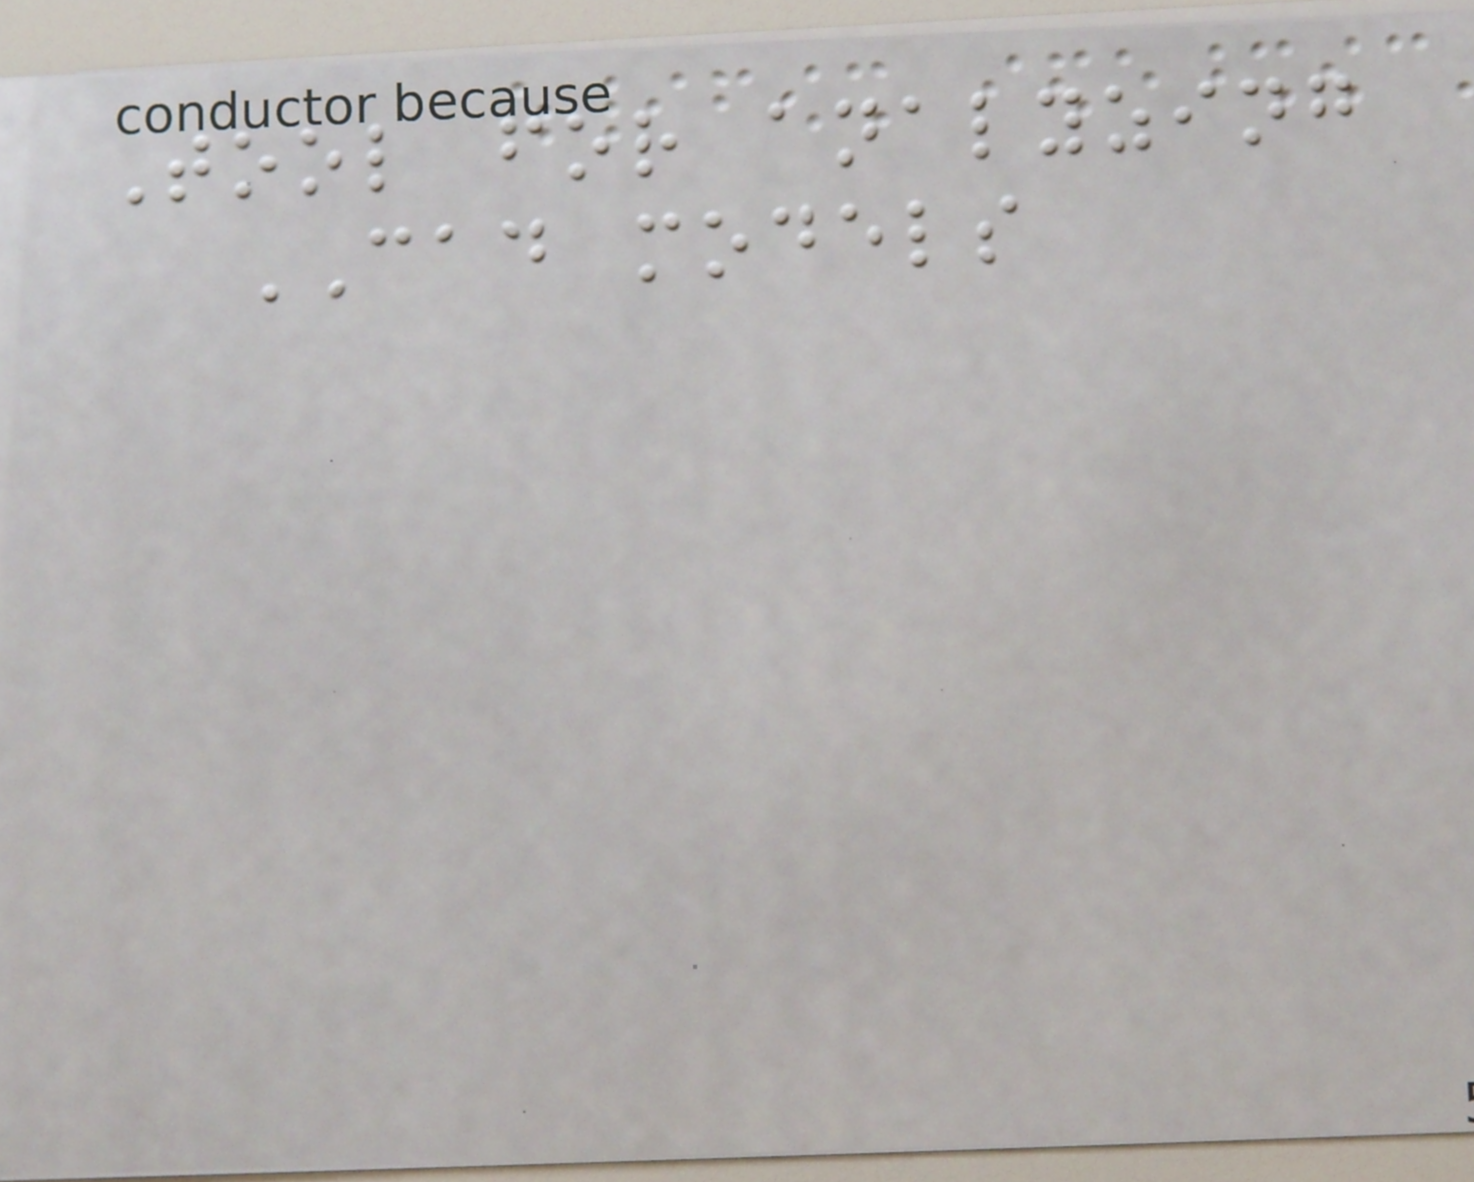Tool for analyzing
CAD models
